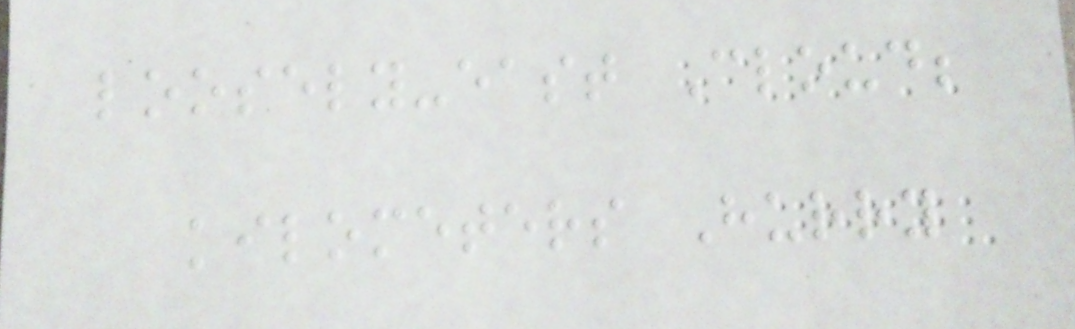loosely-east Cloud;
kilometers Hurry
